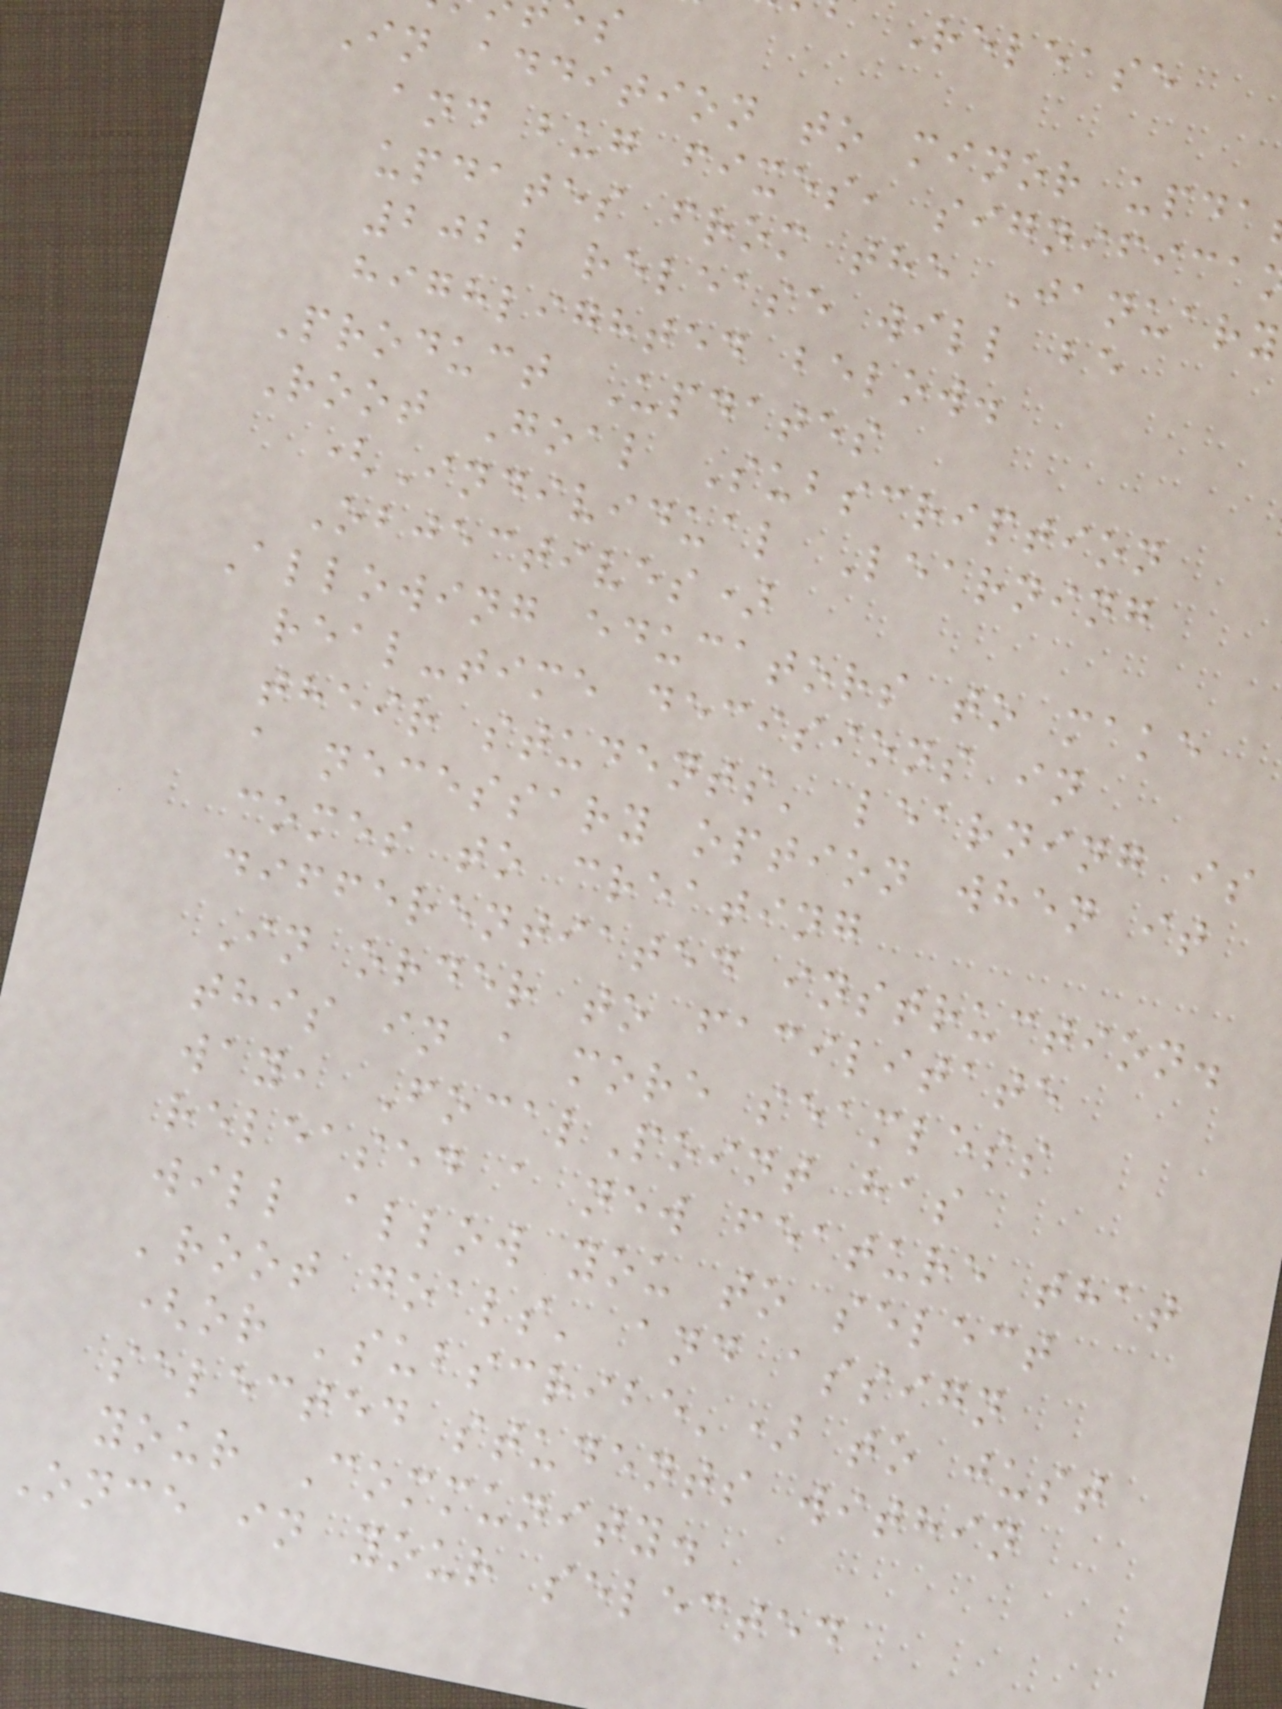Release
In addition to minor upda
and bug fixes, significa
updates from the January
2022 release will be
highlighted below.
Product Updates
Root Goal Subscription
(Individual Learning
Objectives)
Allowing educators to make
real-time decisions in
their students' learning is
a necessary option when it
comes to creating
differentiated instruction.
In order to facilitate
this in a more seamless
way, FocalPoint has
released a new feature that
will allow you to select
'root goals' and assign
(or 'subscribe') to just
selected students within
your Community.
Once in your selected
